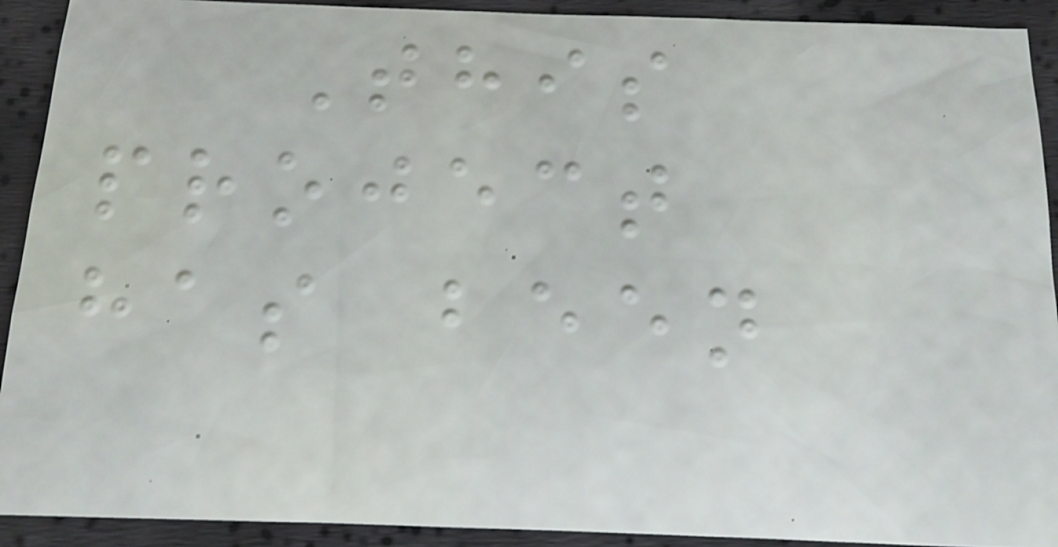This
project
has been
